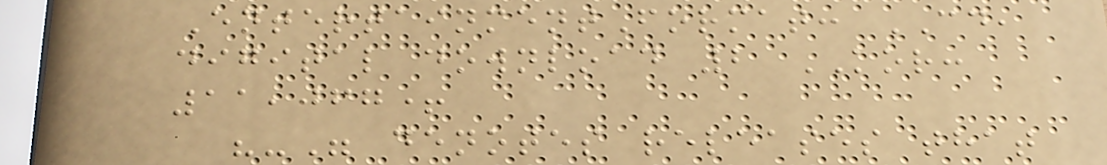EntertainmentFormat: CD,
digital download 2 KOR:
11,067+
"-" denotes releases that
